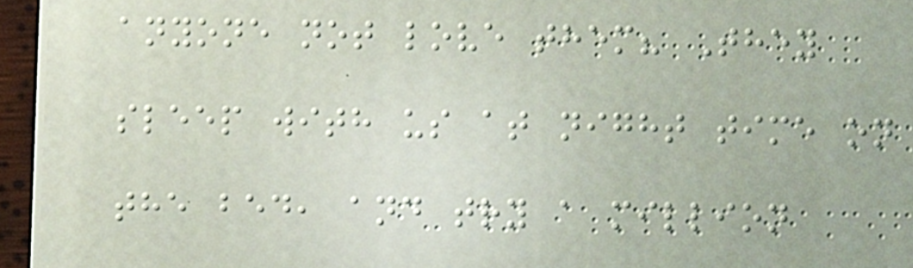anyone not love them? They
sleep with us at night time on
the bed, and try a million
